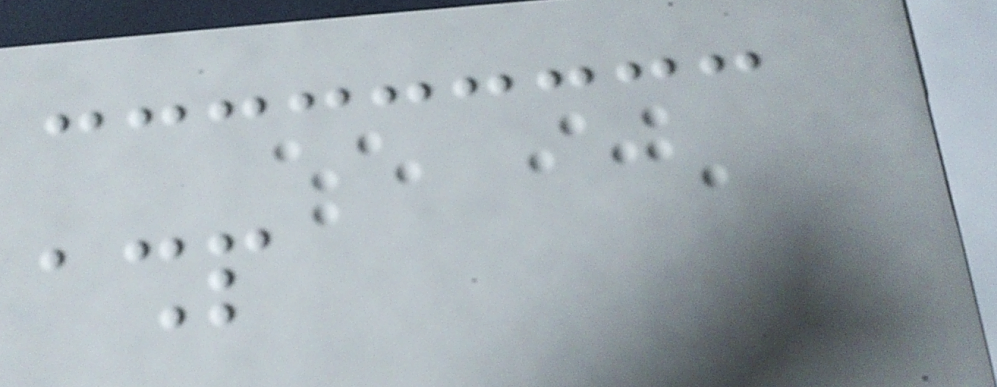ashp
